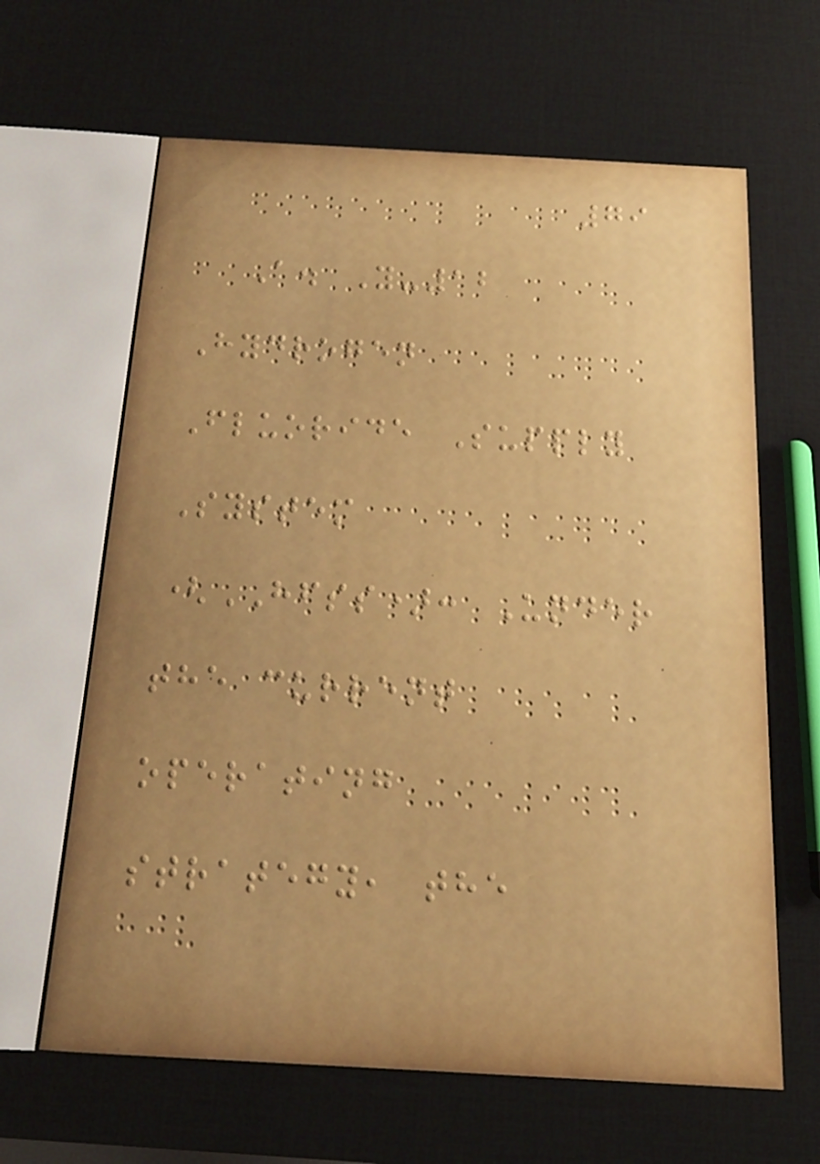79
A. Y-12
Hydrogen
Fluoride Supply
System
(HFSS): Under
the current
operating
strategy, the
